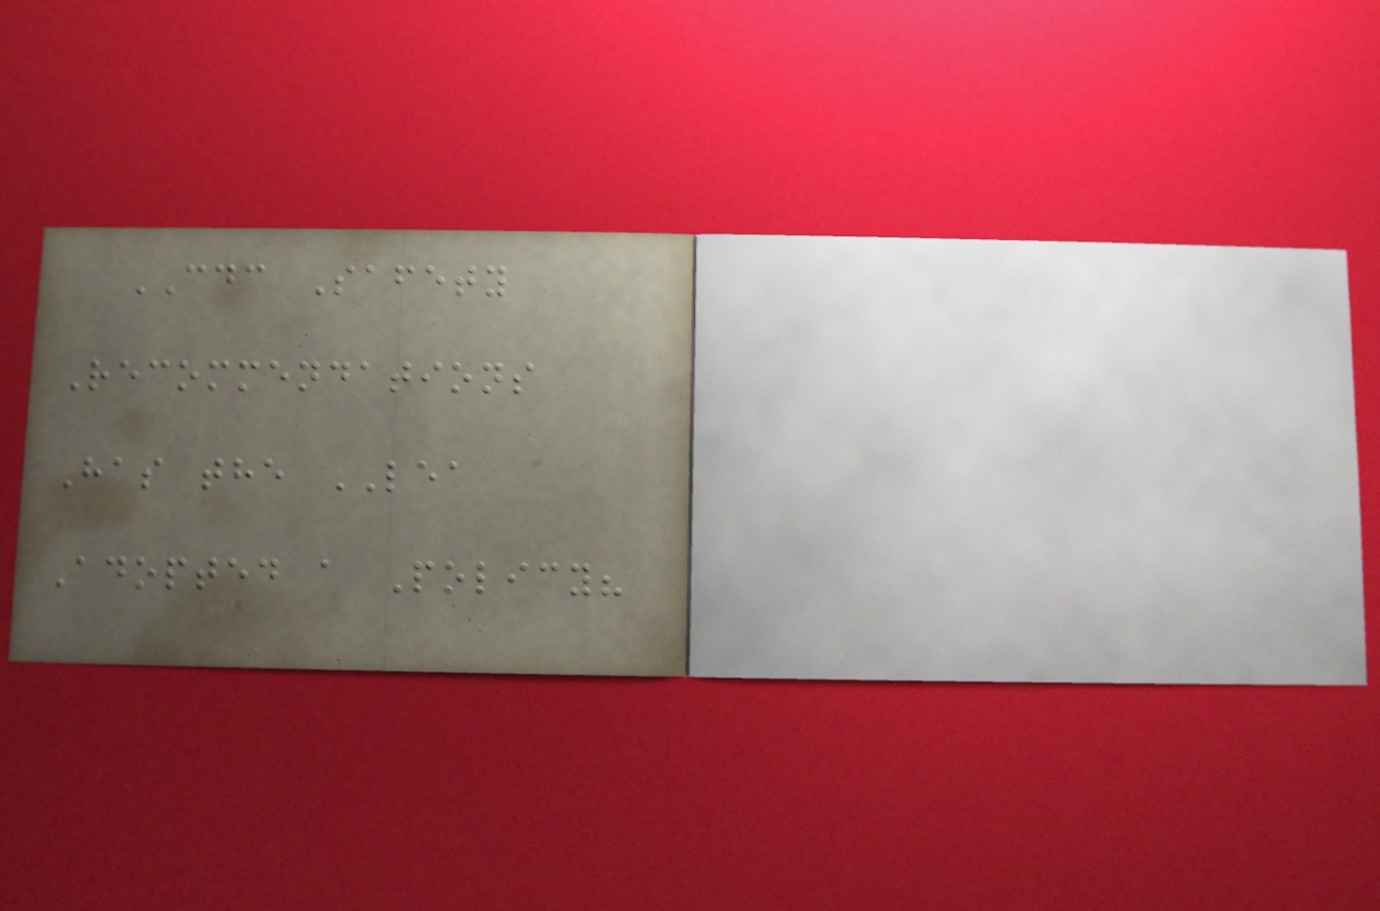CDC Safety
Recommendations
Has the LEA
Adopted a Policy?
